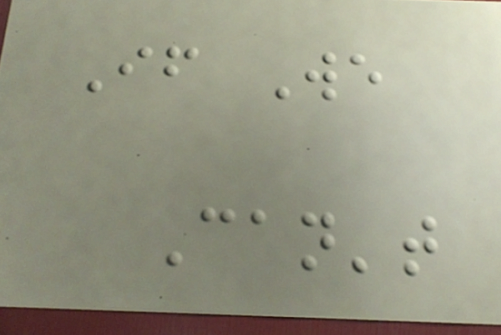If We
Can't
